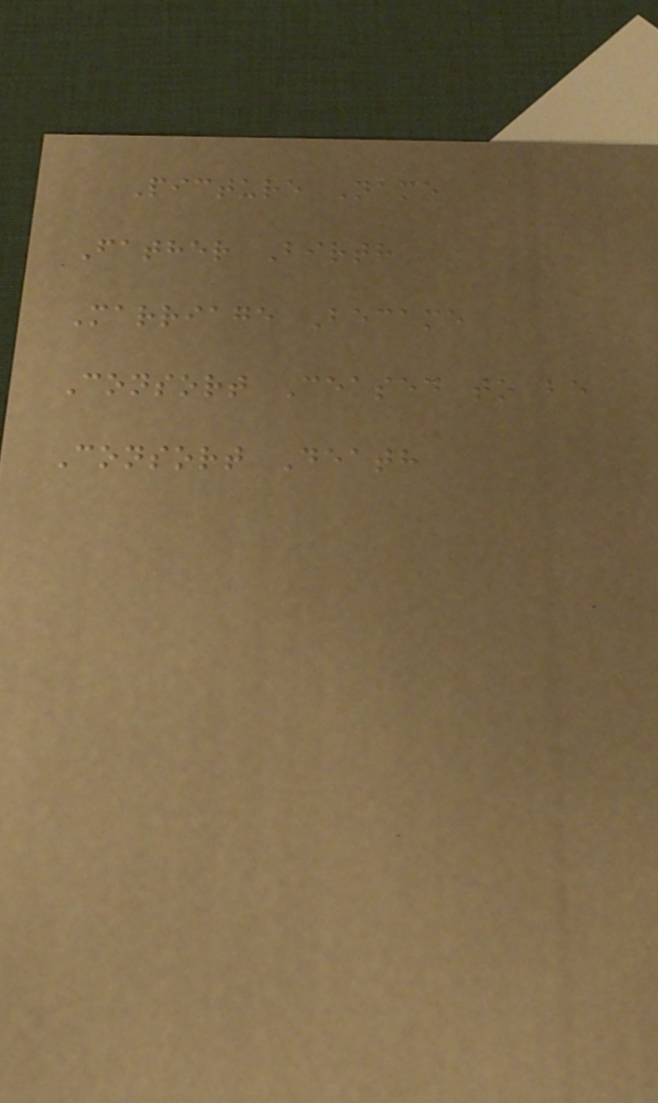Picture Name
Father Birth
Marriage Became
Consort Ceased to be
Consort Death
